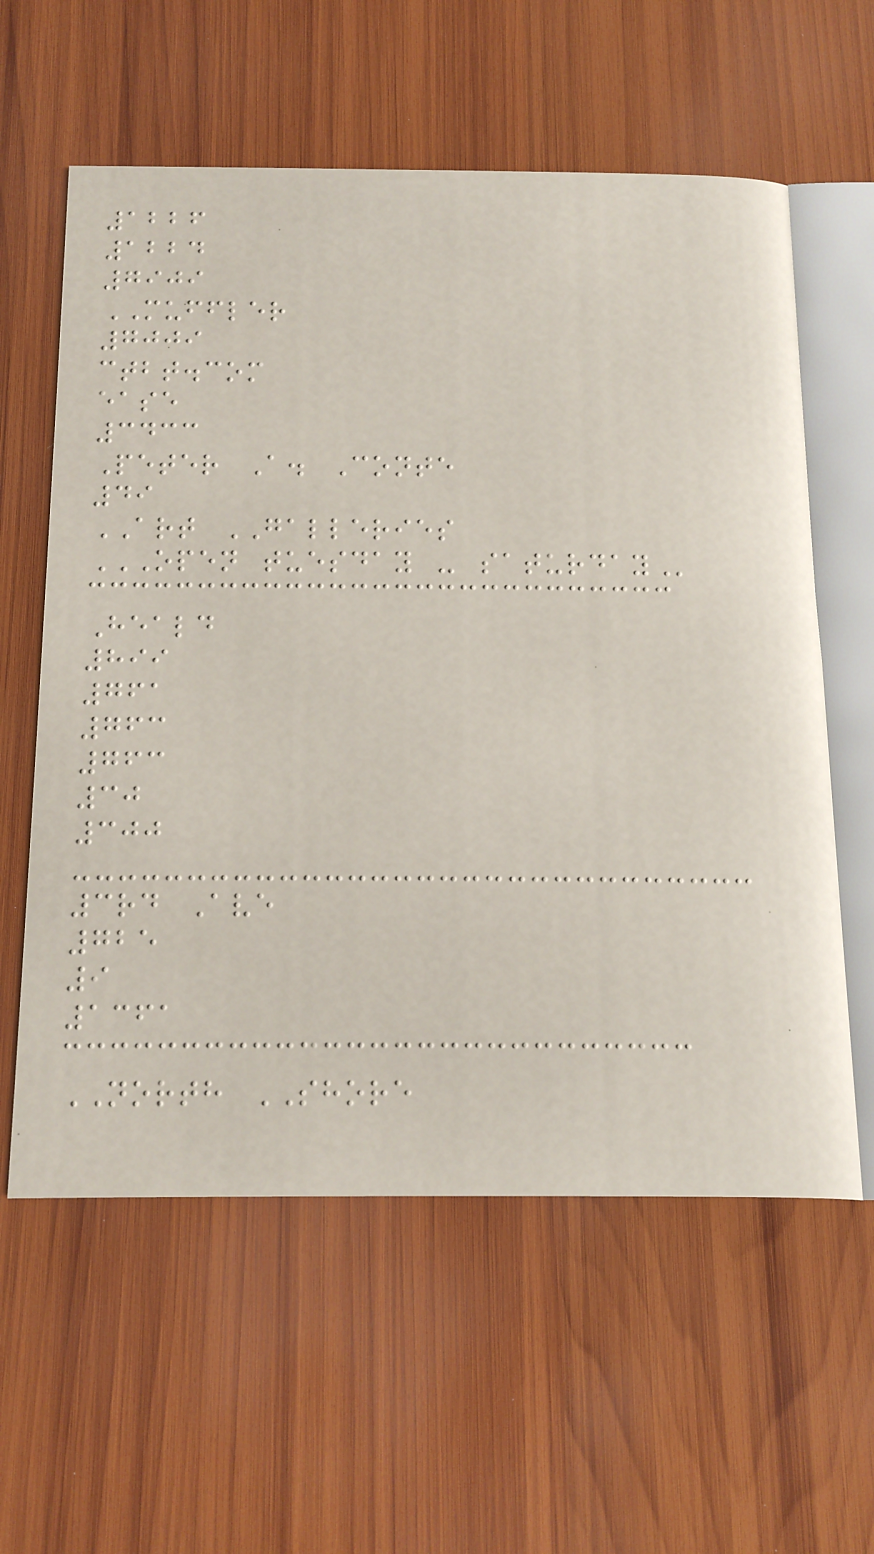1226
1224
7909
MUFFLER
7009
ctbt.com
ease
3433
Peter A. Conte
49
ART GALLERIES
OPEN TUESDAY - SATURDAY
Heald
899
761
763
763
30
300
3rd Ave
725
9
1361
NORTH SHORE
